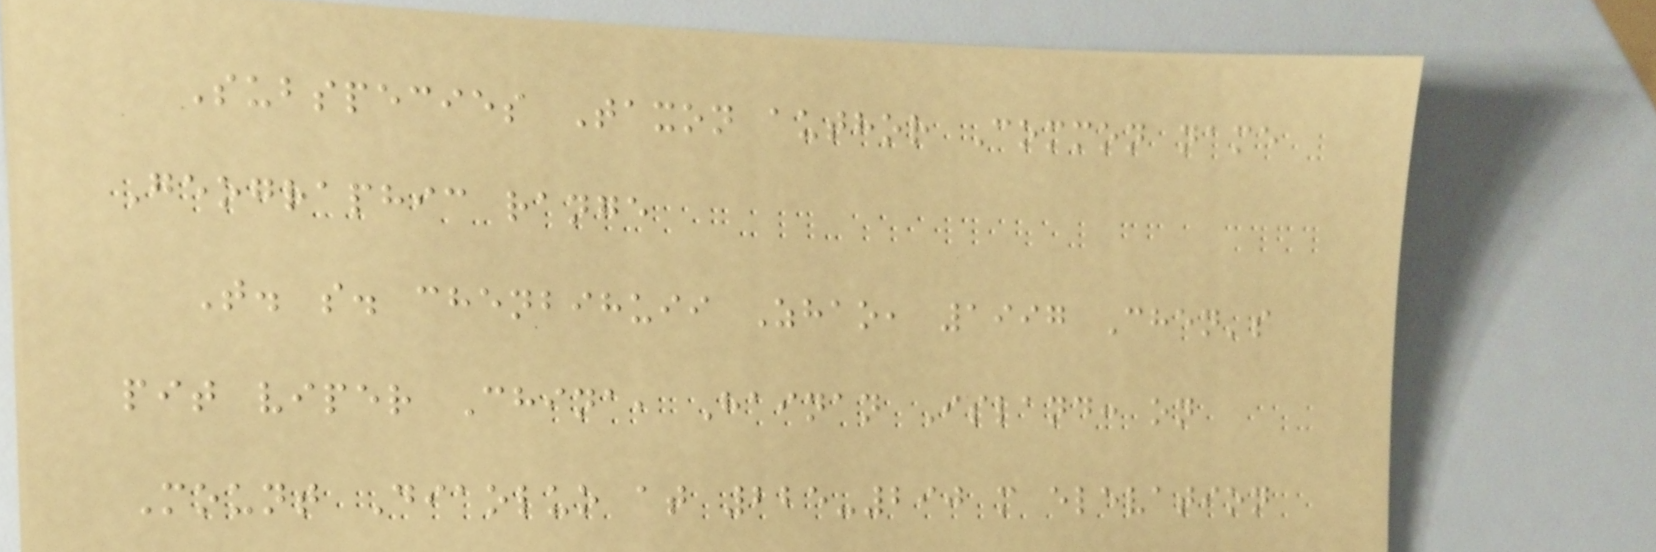Subspecies Taxon author Common name
Geographic range
T. s. chenbihuii Zhao, 1997 Chen's
pit viper China, Hainan Island: on
Mount Diaoluo at 225-290 m elevation
